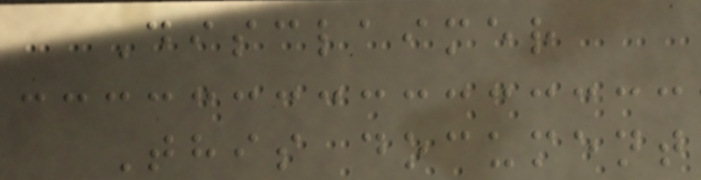Disclaimer
This document
